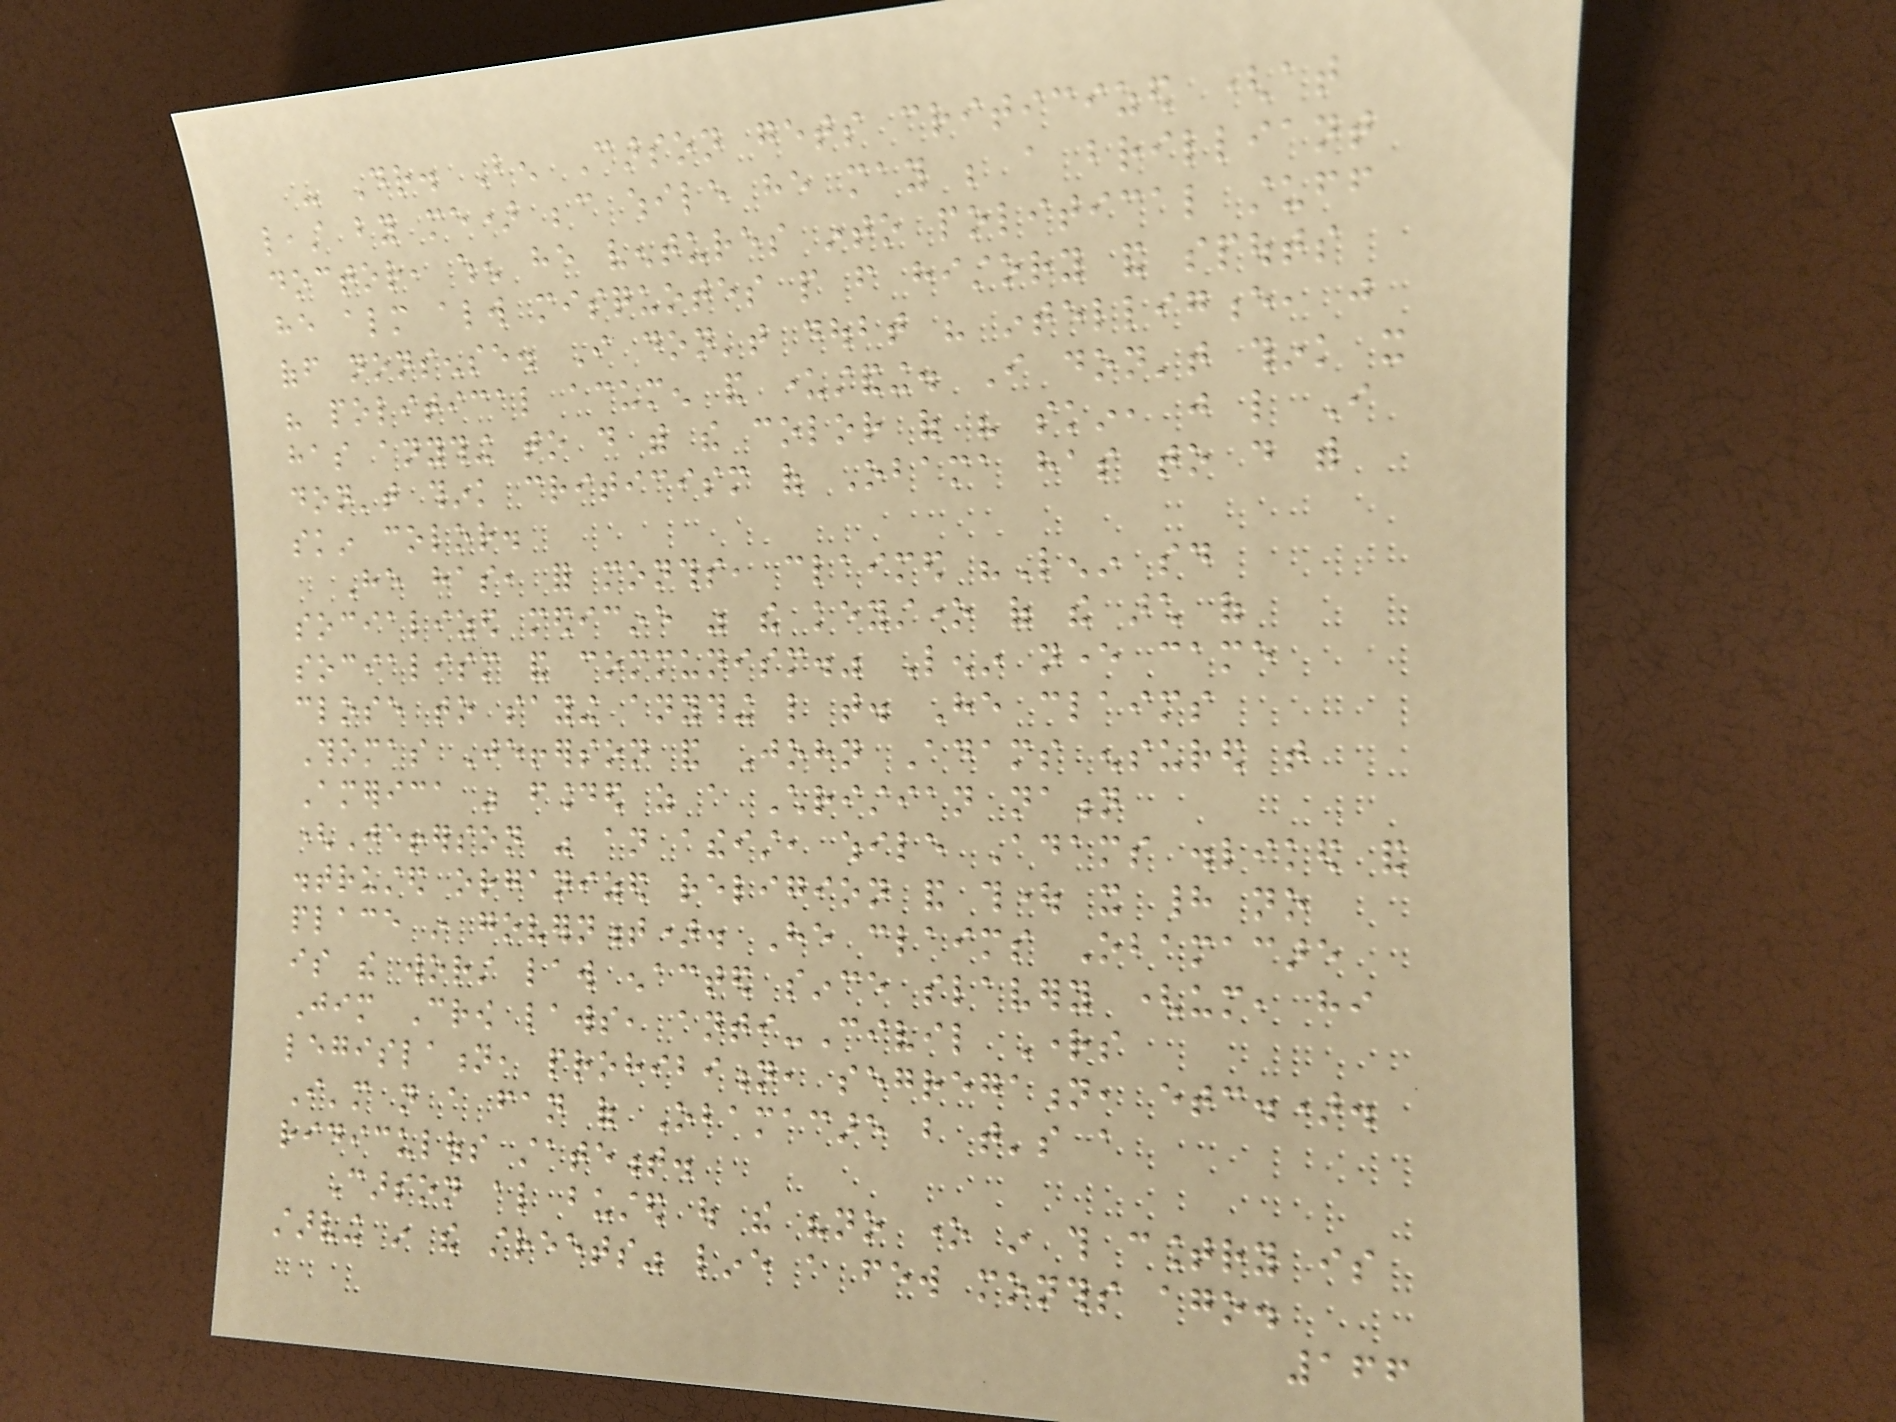- Dr. Ben Carson gets criticized (at
least by me) because while he may be a brilliant
doctor, when he ventures into political stuff
he almost always misquotes people from history and spouts
off nonsense. I don't doubt his intelligence, just
his political acumen and understanding. I don't think it
has anything to do with the color of his skin, just like I
don't think criticism of Obama has to do with
skin color.
He has, for months, claimed "Lenin said
socialized medicine was the keystone of the arch of
socialism and communism." Lenin never came
close to saying anything like that. He claims
Thomas Jefferson and John Adams ensured that
America was founded as a Christian nation
(Jefferson was an atheist, while Adams disliked and
distrusted organized religion and thought it had no
place in government). He claims Obamacare
is the worst law enacted since slavery (um, hi
Jim Crow laws, anti-Civil Rights
legislation, prohibition, segregation, etc.).
I'm not a fan of Obamacare but that's a
ridiculous statement.
Carson also busted out the "no one in this country is
starving in the streets" line a few months ago.
166
